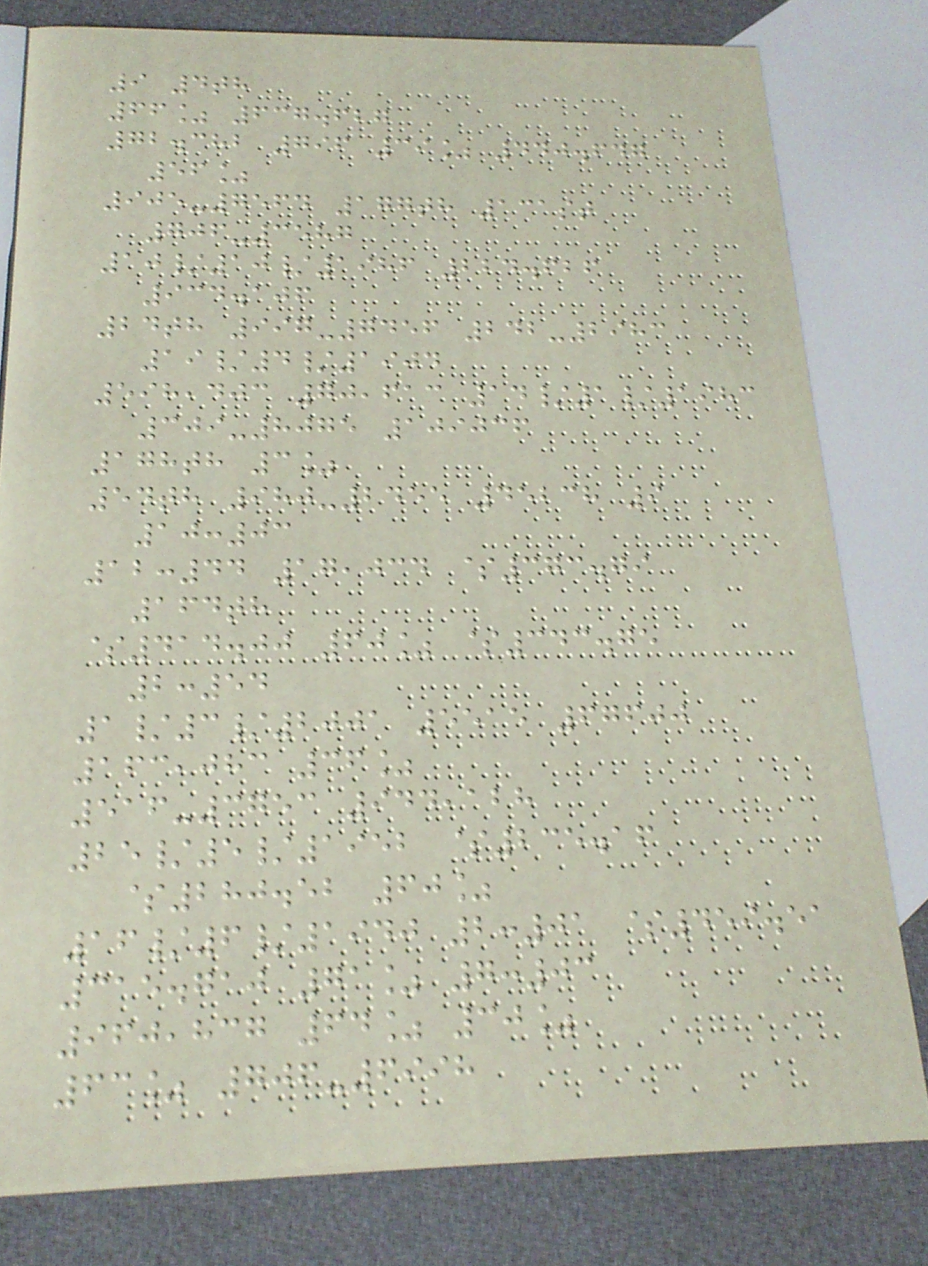9 4th
66% 637.627
72.382 796 39% 440.647
56%
905-7564 177th 131st
706-3587
10/10/1986 224.626
934.106
24th 997-7456 242-2983
19/4/1904
598,403 70,613 14/1/1983
309-8075 109036
178th 3%
54th 980-2455 45238 9
10:03
12:44 17,034 $373.79
164th
$414.00 60% $343.75
2:54
1/3/2001 5515 67600
163,083 36%
516-3753 944,128
25/5/1952 $235.16
$280.52 60%
16/6/1940 2:01 $459.51
315.710 71% 7:03
960,837 64% 30%
63% 706-6998
